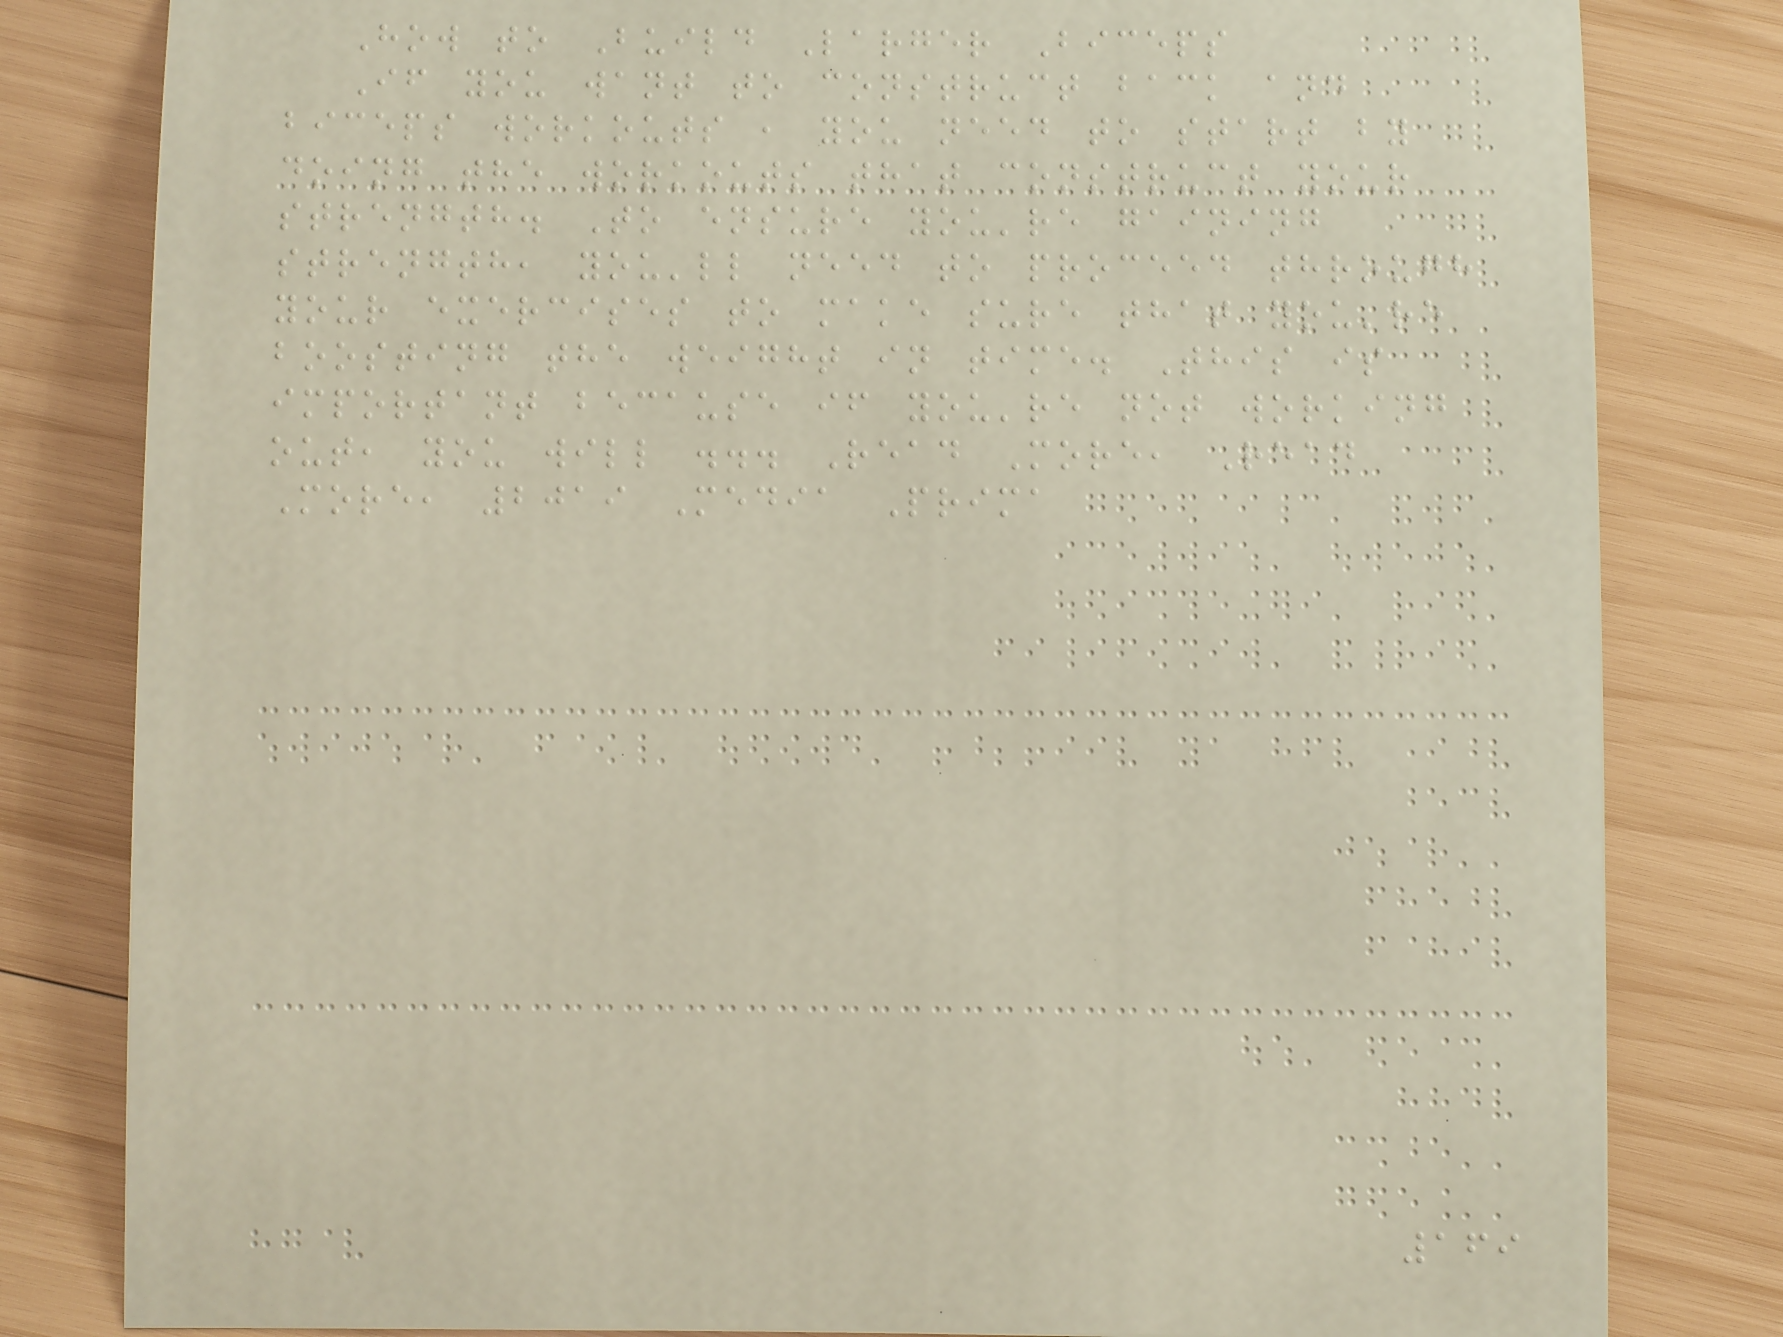How to Build Larger Biceps
If you want to construct back and
biceps workouts , you need to start by
doing the workouts that construct your
strength. To ensure you're gaining
strength, you'll need to proceed through
your exercises to make sure that you're
boosting the weight in time. This is
important because if you're not working
out, you will ... Read More, Read
More, 2019 Media Prima
169
